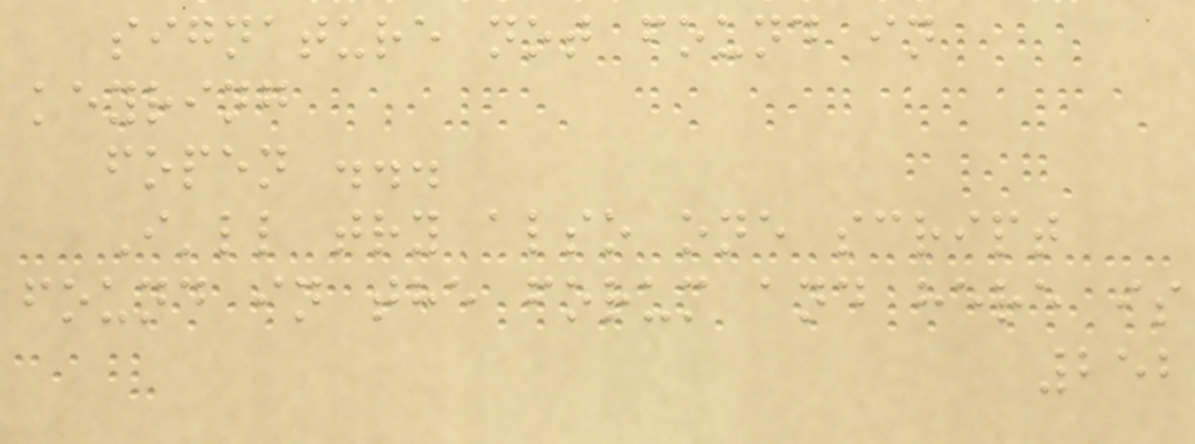signature not found in
keyring
fopen ...
I'll try also one script
found in the forum and here is
252
